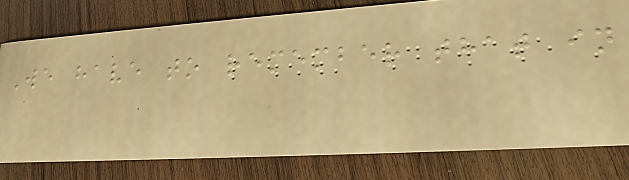We have to remember that in
